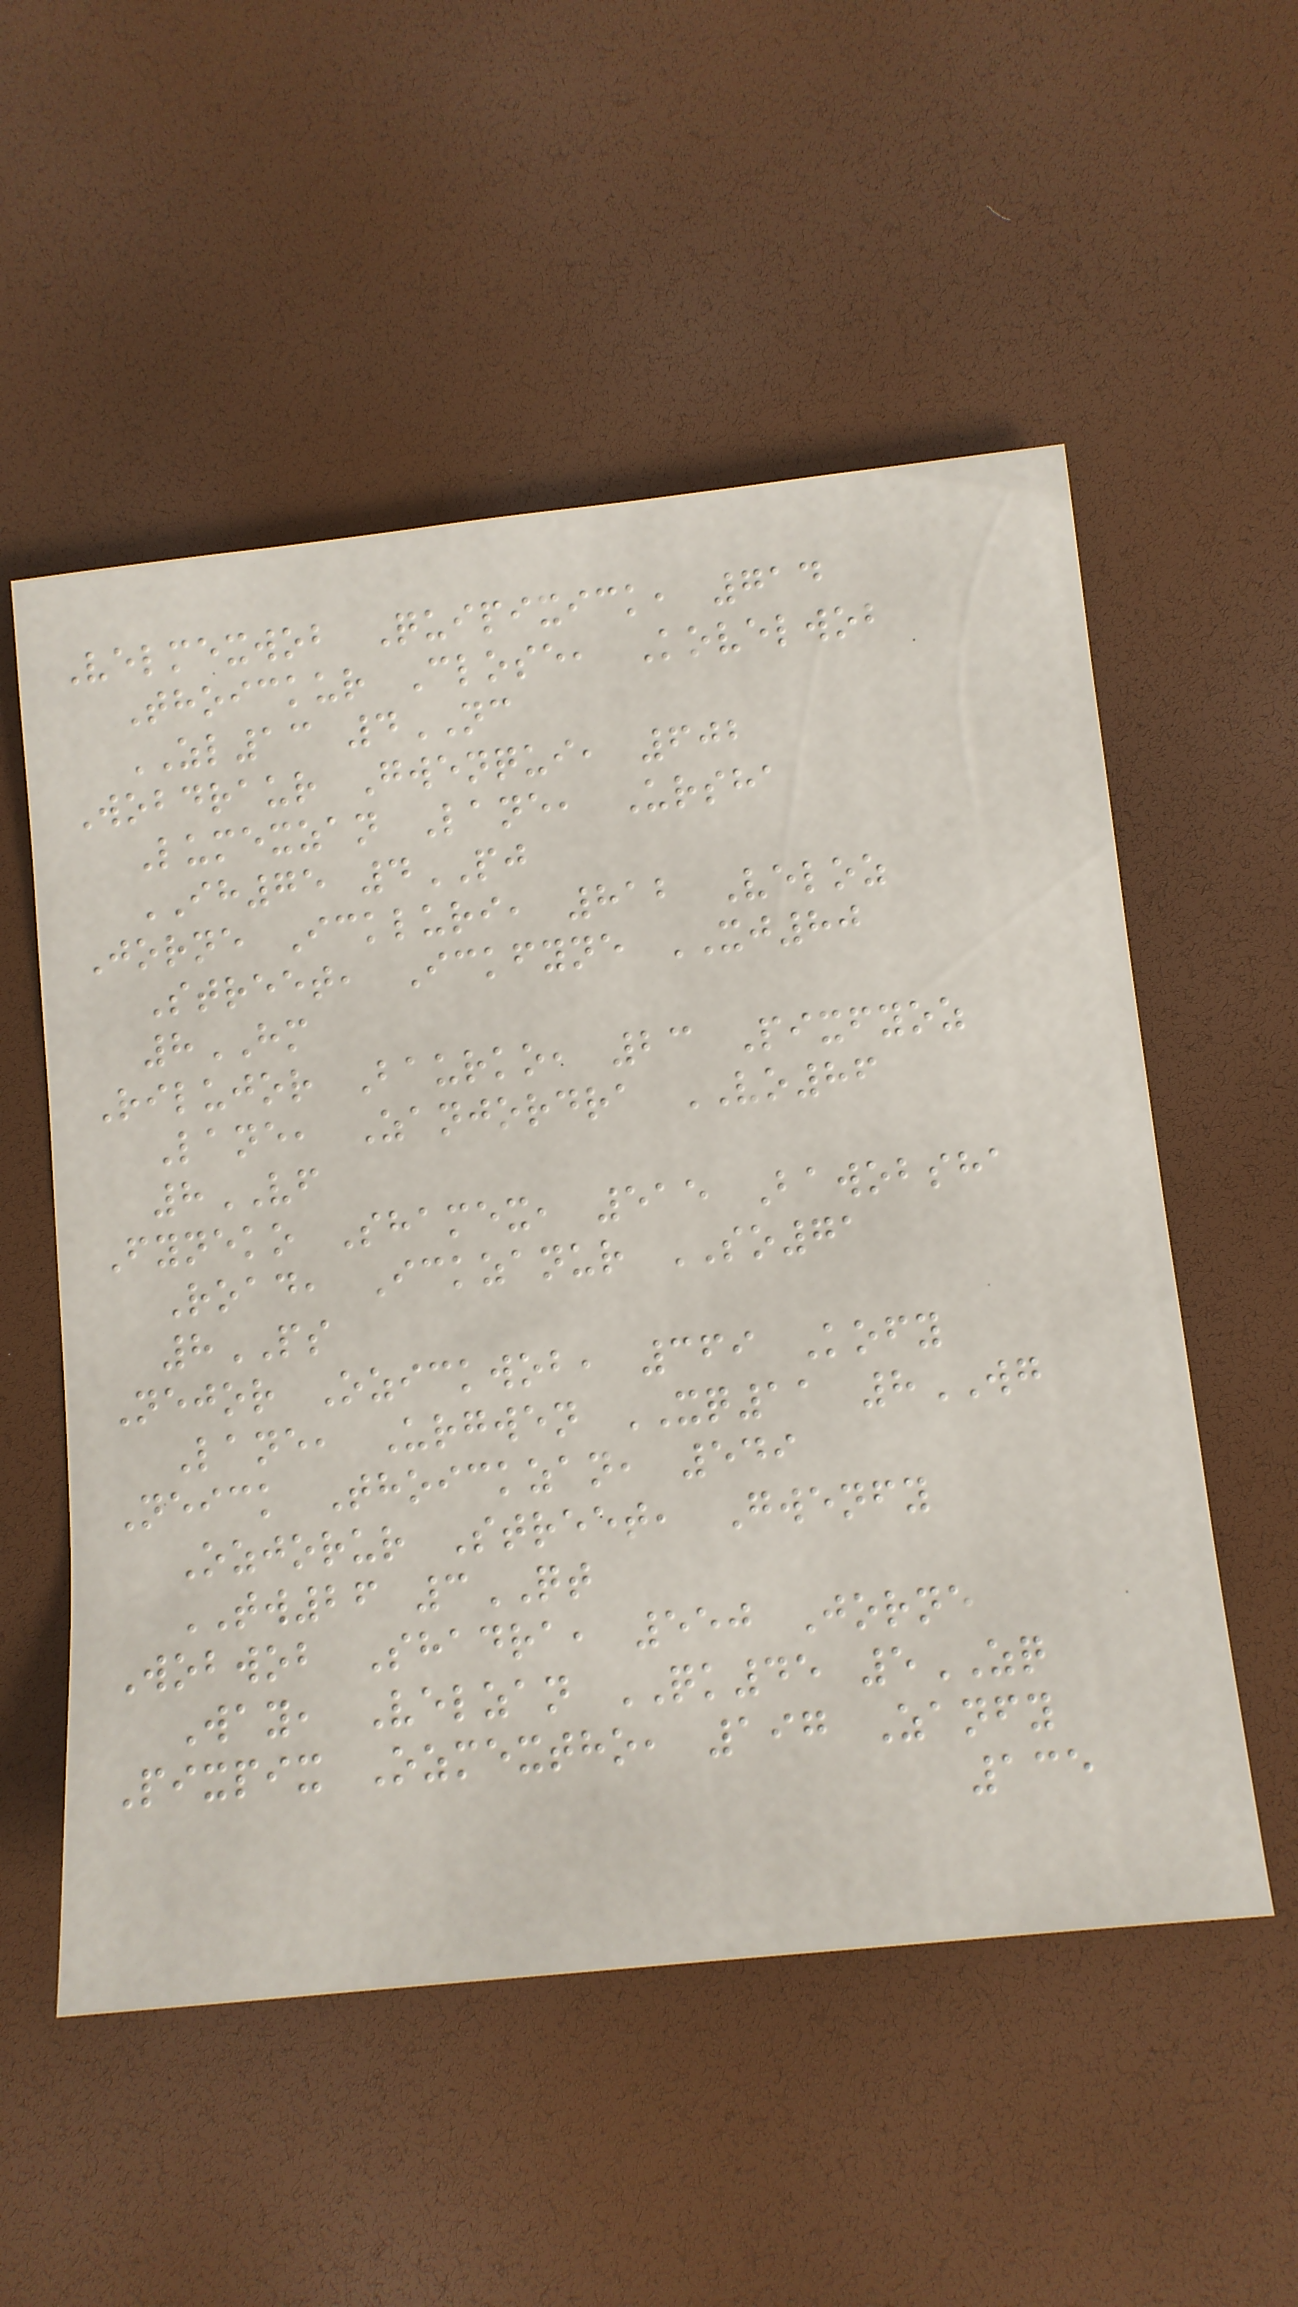Velmexwob Quipixick, 714
Thoickur Close, Kovelwob
ZL13 4NC
Wobdraur Gwenqui, 602
Lumexzan Lane, Ursha
IH75 4PJ
Jorne Ickluri, 812 Veloz
Street, Ickfyne XJ80
8HM
Rilujor Baurko, 23 Pixfyoz
Lane, Zanjordra VO86
8VF
Fyneko Shamex, 515 Bawobsha
Road, Ickzanur SO71
8PS
Nejor Ozickwob, 369 Kofy
Lane, Urgwen XQ11 8WG
Neick Thoickzan, 549
Ozjorur Street, Gwenfy
TW26 3QT
Wobwob Shadra, 550 Jorne
Way, Velzan QK45 5ZQ
Pixpix Ozmextho, 197 Zanfy
135
